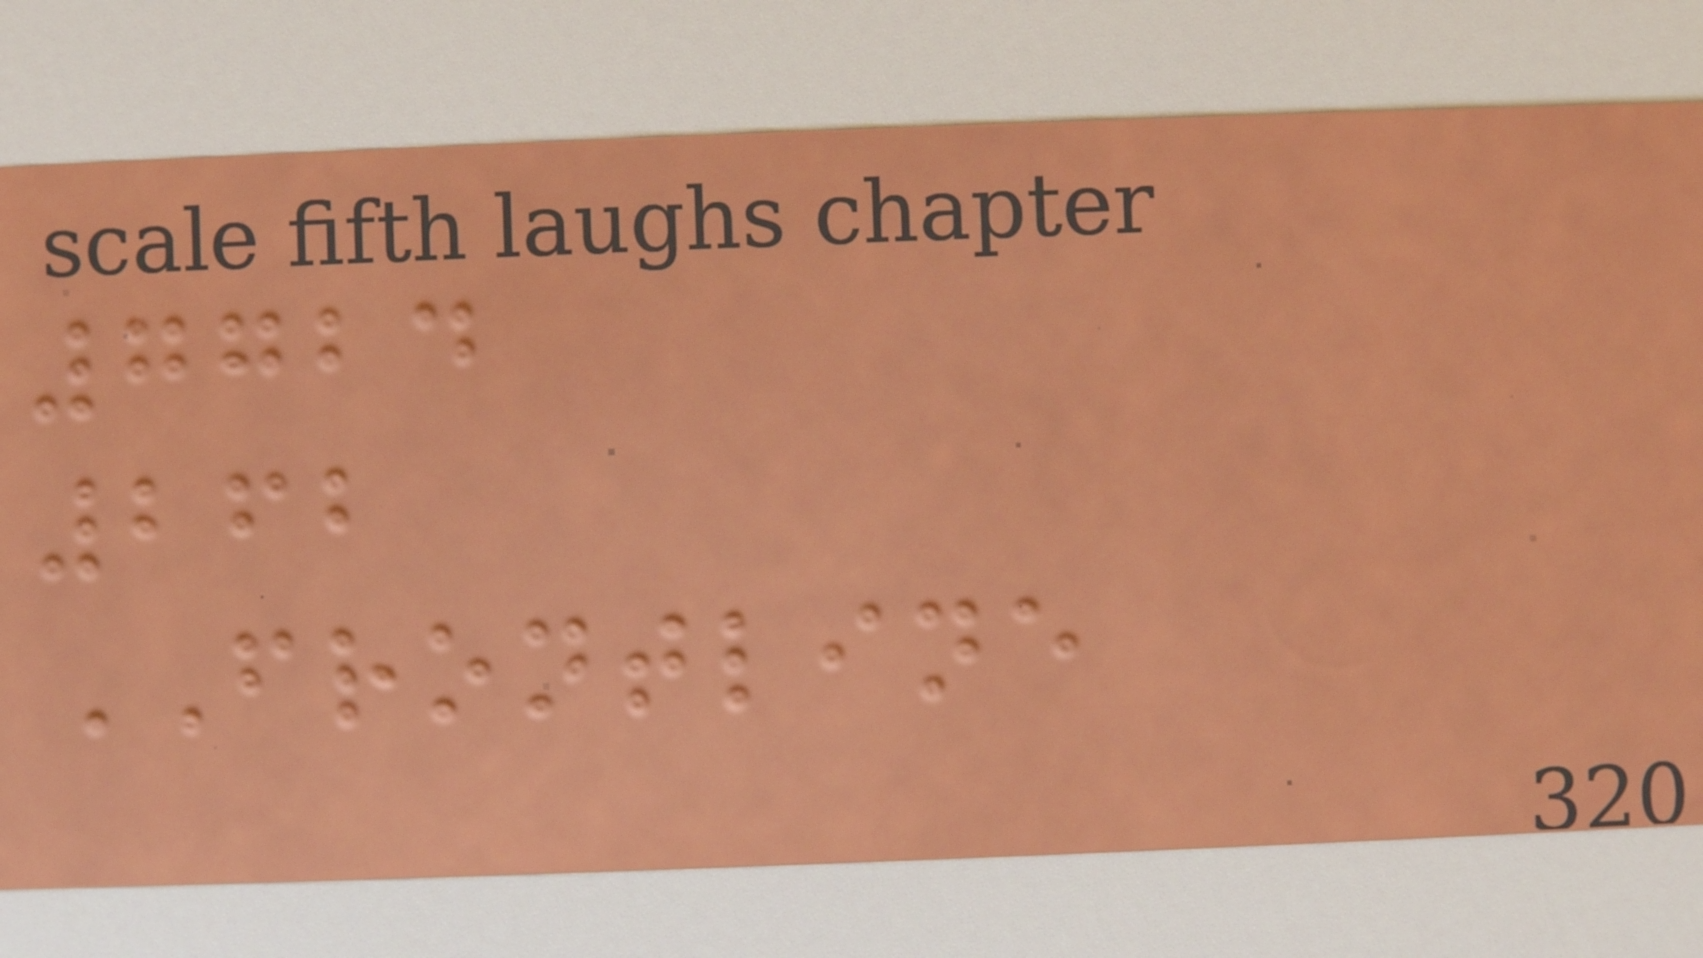7724
262
FRONTLINE
